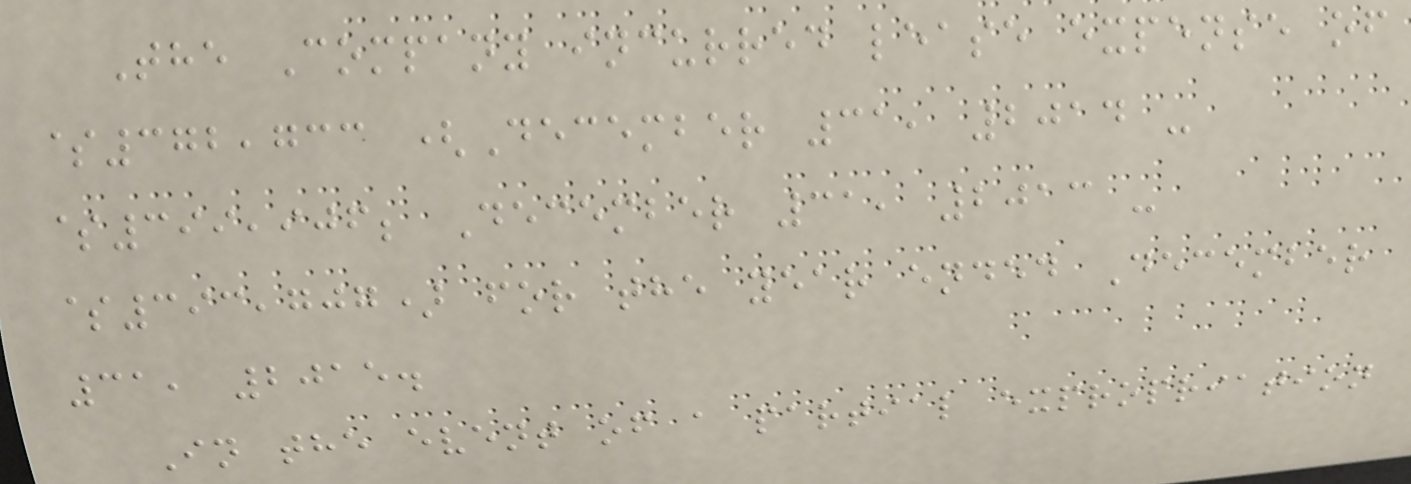The Company incurred lease expense of
$372,733 (December 31, 2014 -
$399,906; December 31, 2013 -
$393,707) for the year ended December
31, 2015.
In the event of a partial expropriation
